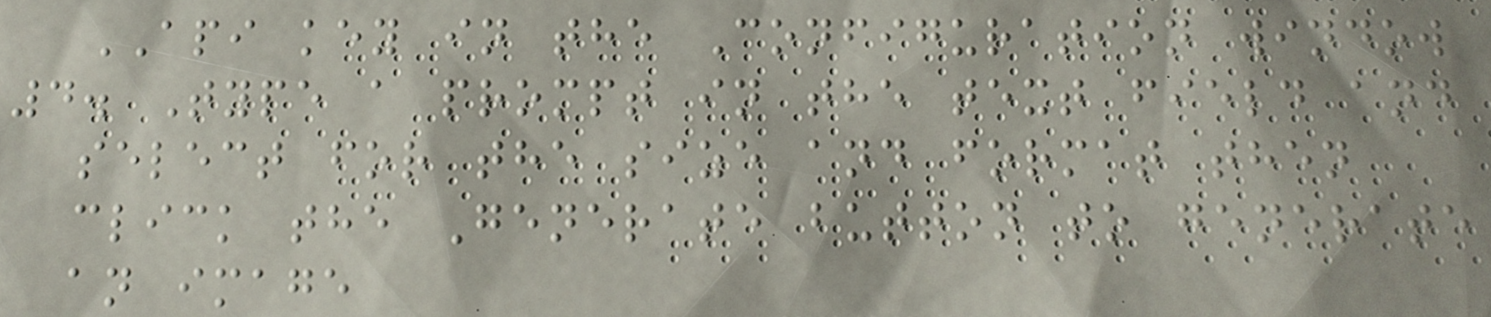API key in the Configuration window
4. Type a prompt in the text field and
select for the size and format then
click the Generate button to generate
an image
